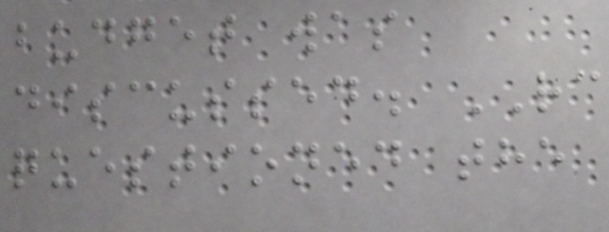budget was
discussed. RC
questioned the
